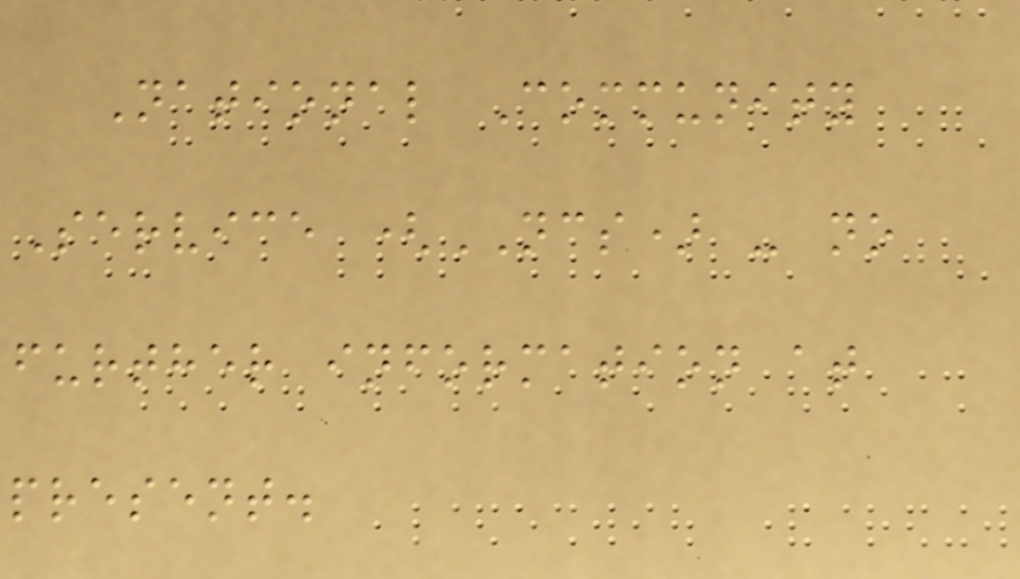National Community
Service (NCS) - no
further information at
present.
